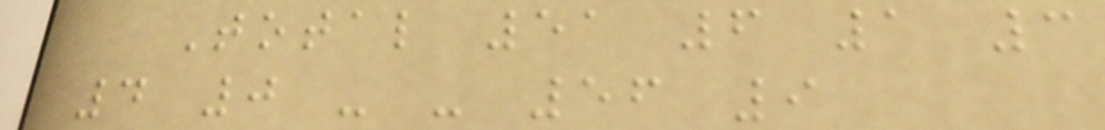Total 51 6 1 3
4 0 - - 56 9
